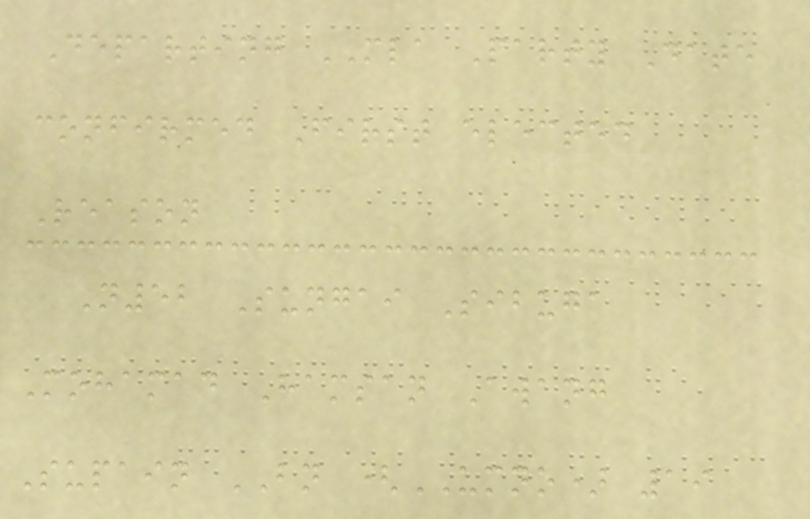Departing MLA Party Date
confirmed First elected
Reason
N52 Sungai Sibuga
Mohamad Hamsan Awang
Supain BN (UMNO) 19
